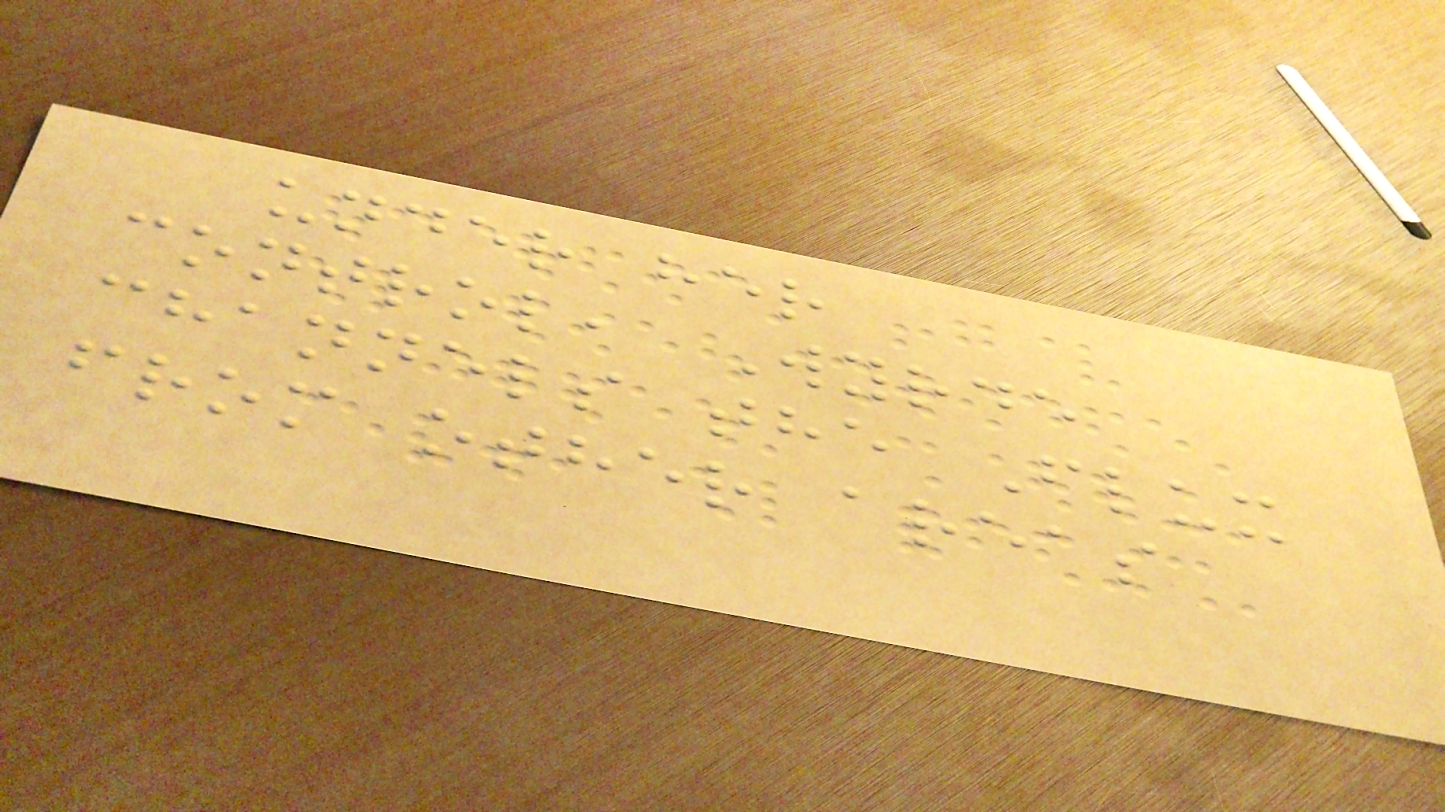under her
control, Wyrde
channels the Flux
from other areas
